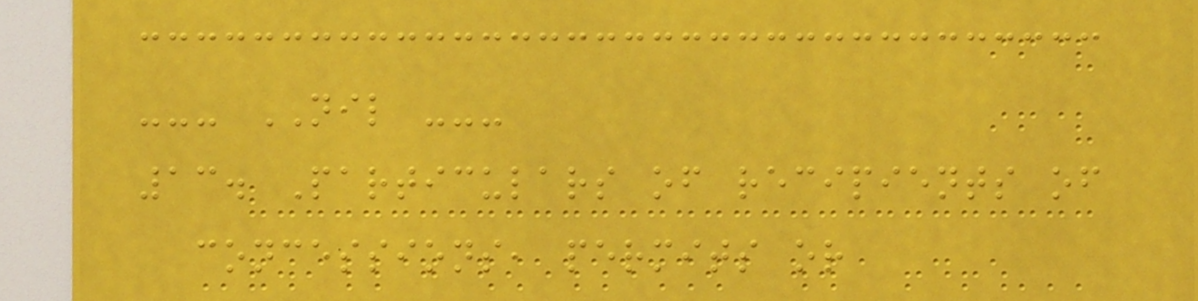--- NIL ---
13. Particulars of recipients of
concessions, permits or
